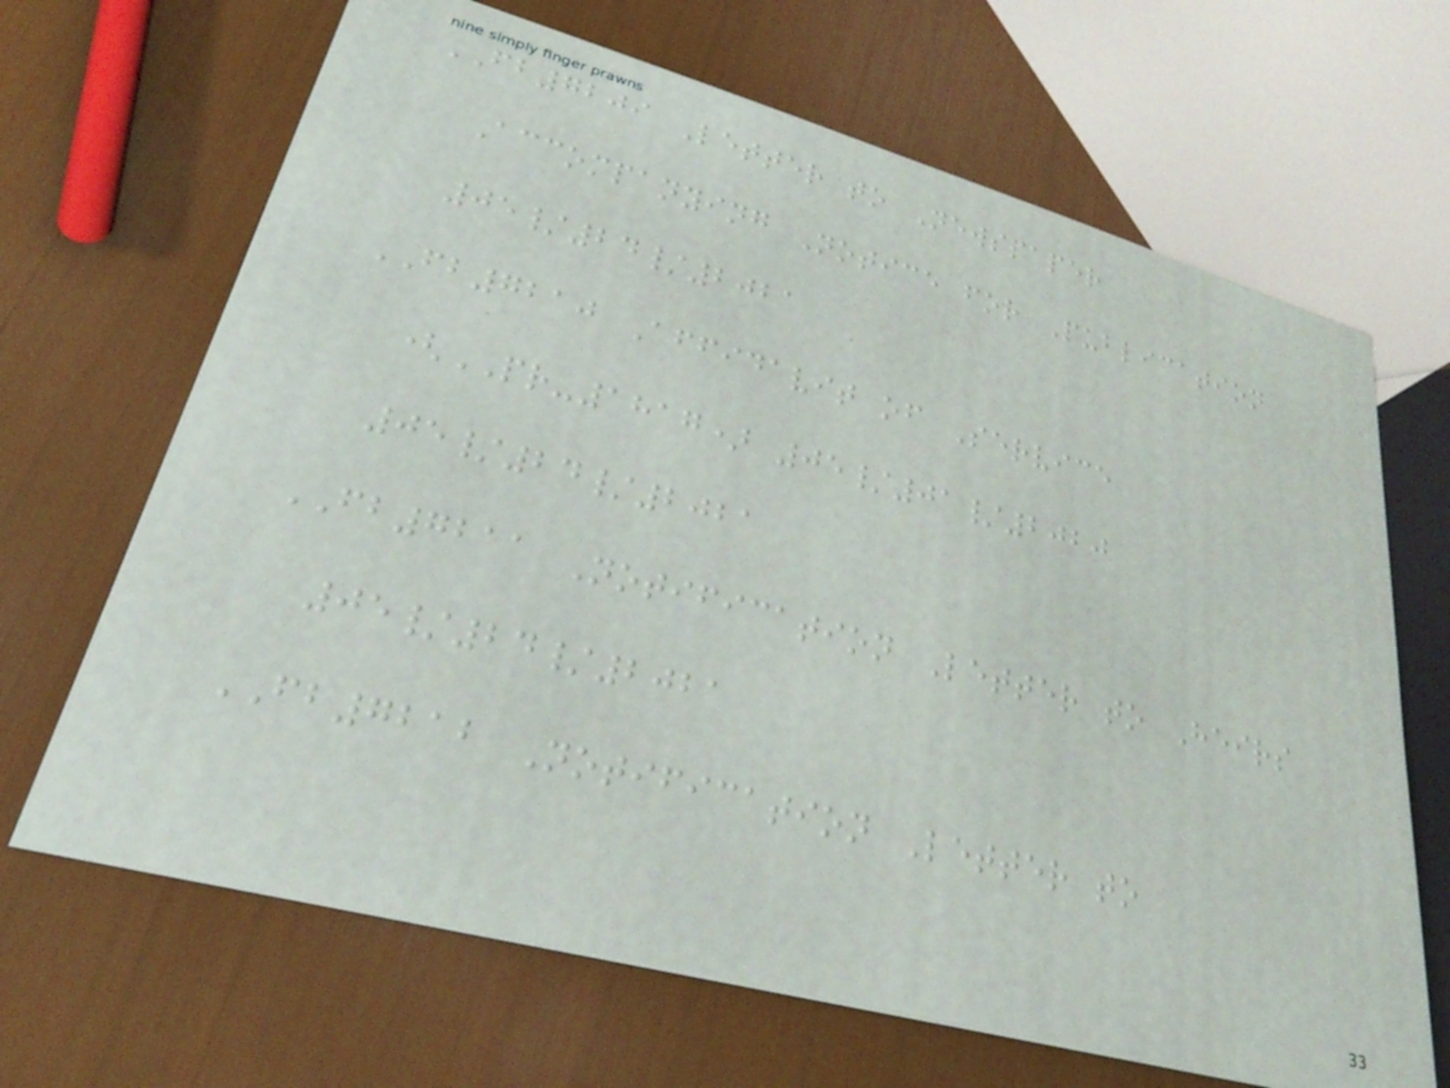FB7209 Letter to Newspaper
Accompanying Notice for Publication
05/24/2021
FB7210 Affidavit of Service
(PR-1817) 05/01/2020
05/24/2021
FB7211 Notification Letter to Heirs
05/24/2021
FB7212 Notification Letter to
